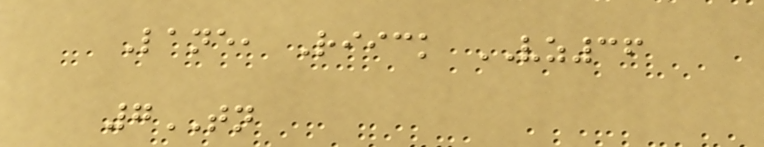Lane, Riick VZ36
7TN
